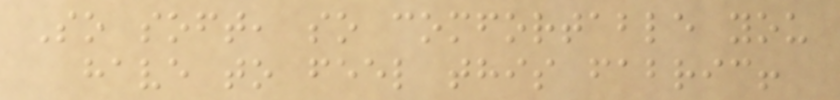So soft, so comfortable you
have to feel this fabric!
